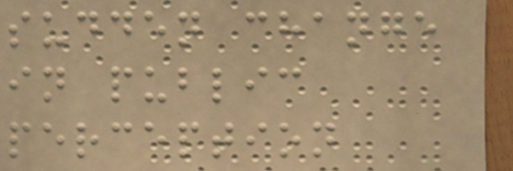sudden change
in public
perception
